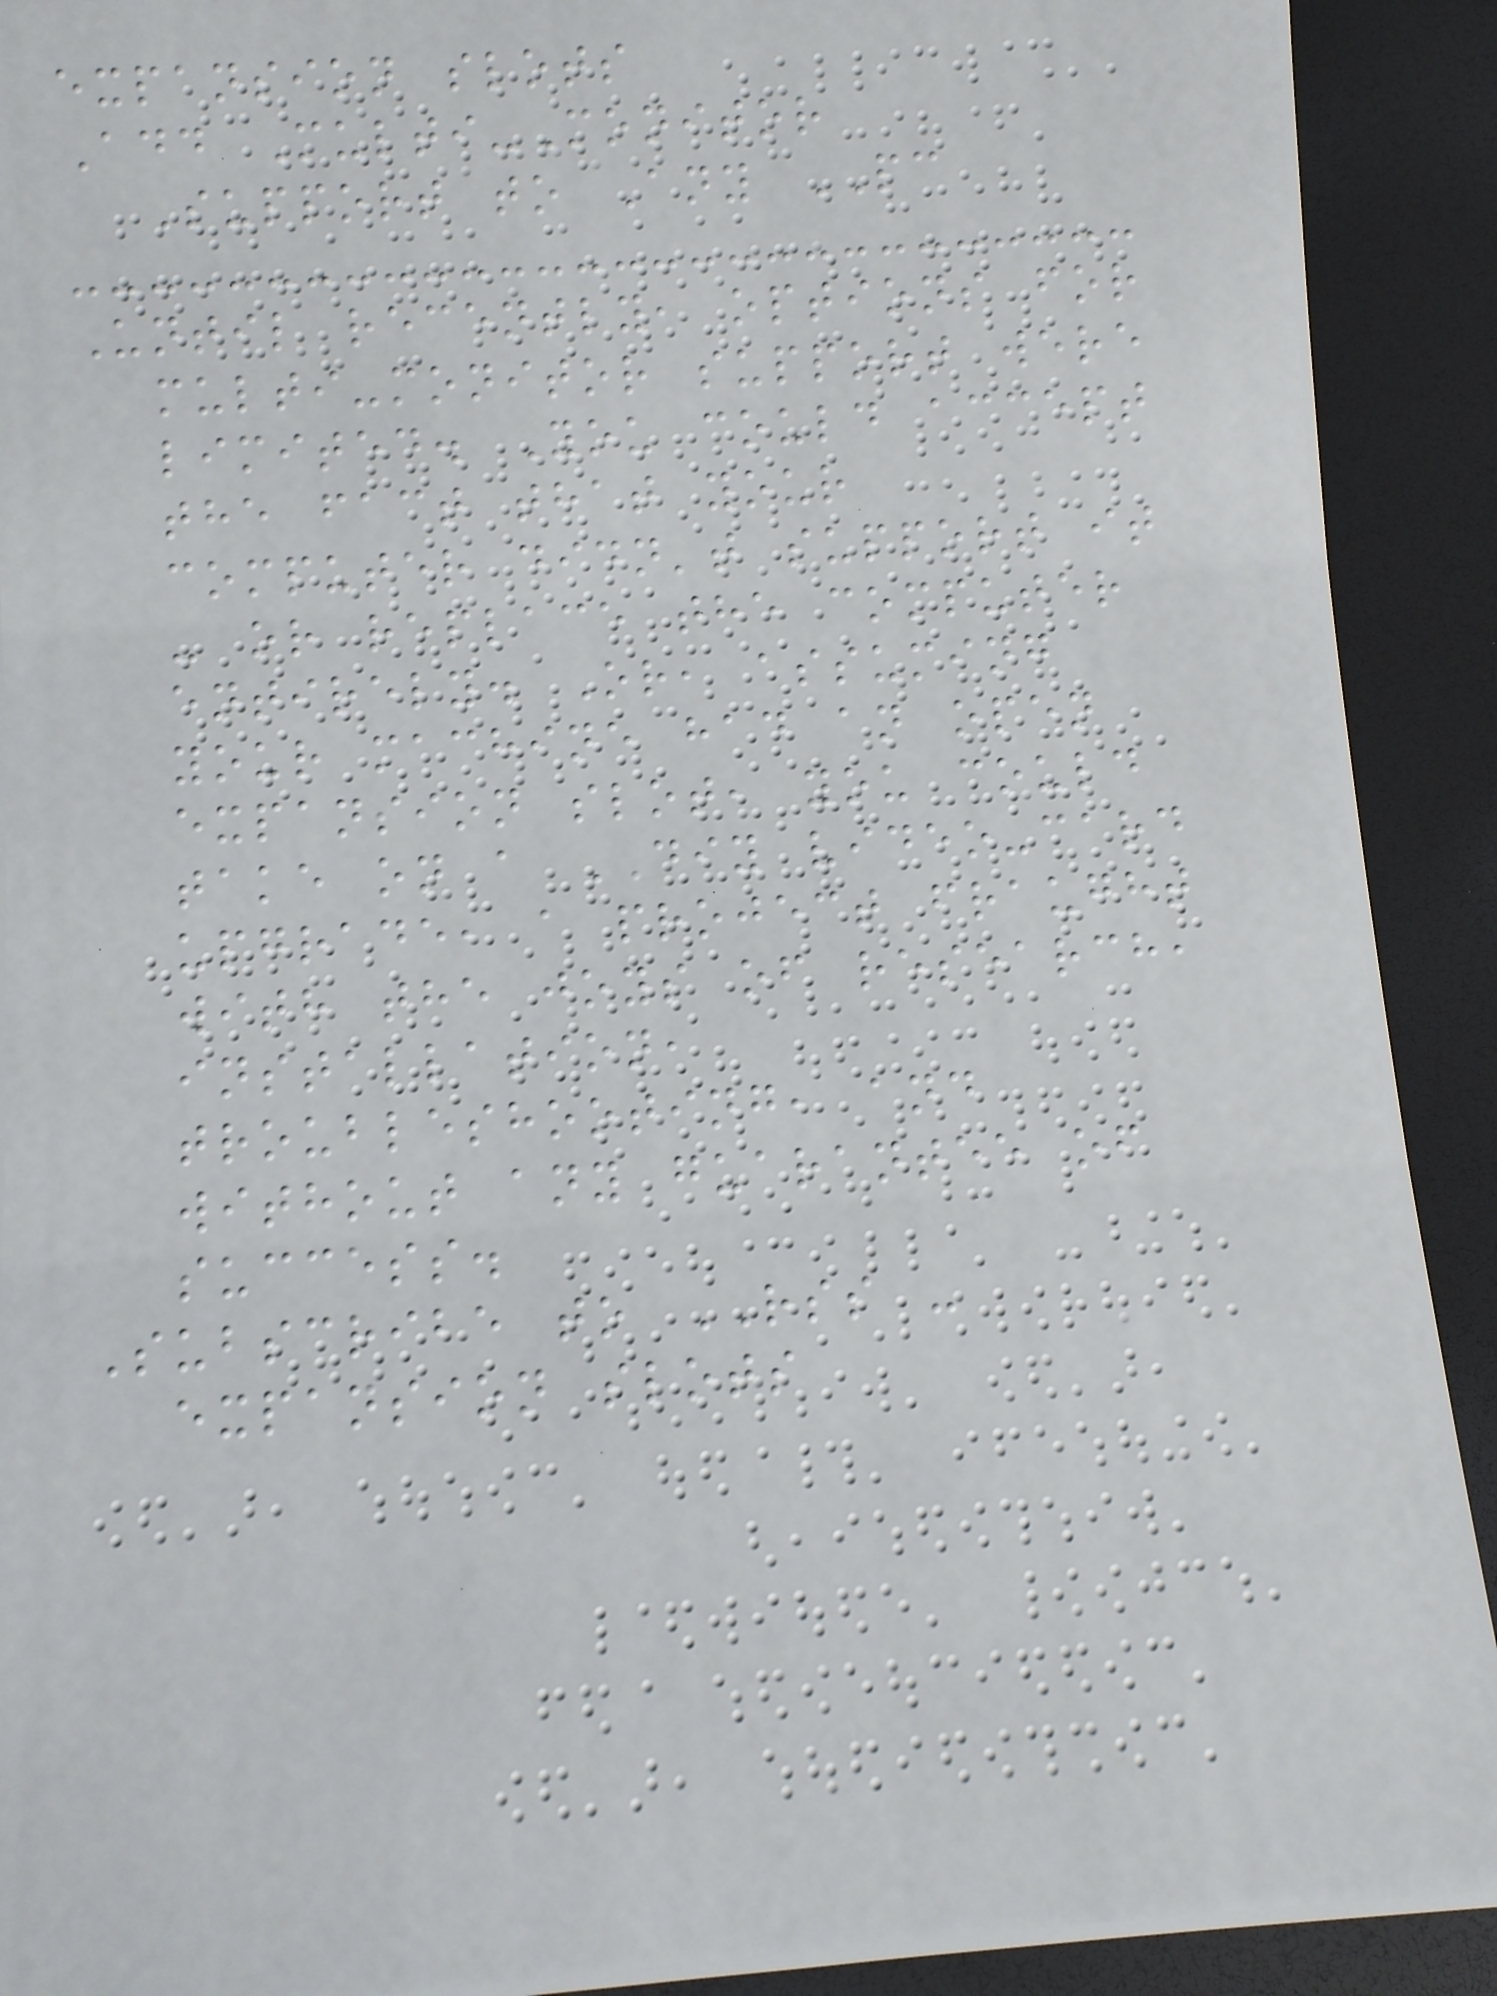expansion slots
Add Multi-Monitor
Support to Any PC
Until recently, options for
multi-monitor support were
limited. You could accept
the fact that your
computer didn't support it
- or replace the computer
entirely. Or, assuming
your machine had an open
expansion slot, you could
take on a DIY video-card
upgrade, a project fraught
with the joys of research,
installation,
troubleshooting, and
without any guarantee of
success.
Subscribe to RSS -
expansion slots
